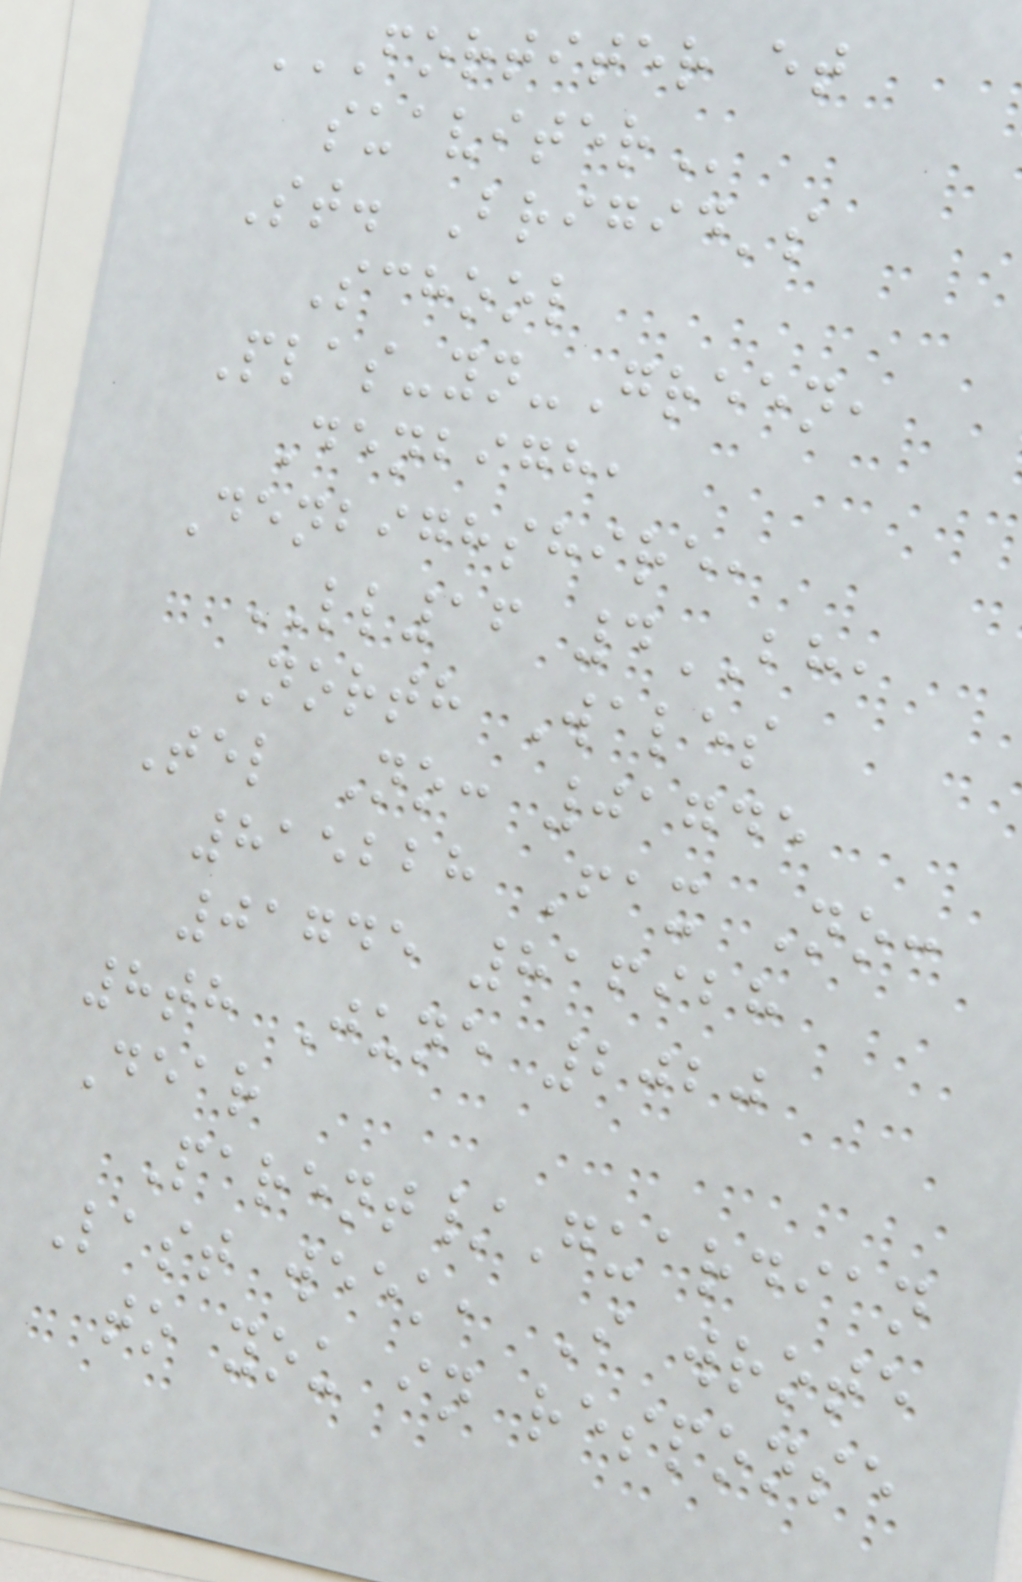FORTITER ET
SUAVITER
St. Brigid's
School
Plas-yn-Green,
Denbigh,
Denbighshire,
LL16 4BH,
North Wales
Tel No: 01745
815228 Fax No:
01745 816928
8th June 2020
Dear
Parent/Guardian
Last week, I wrote
to you in response
